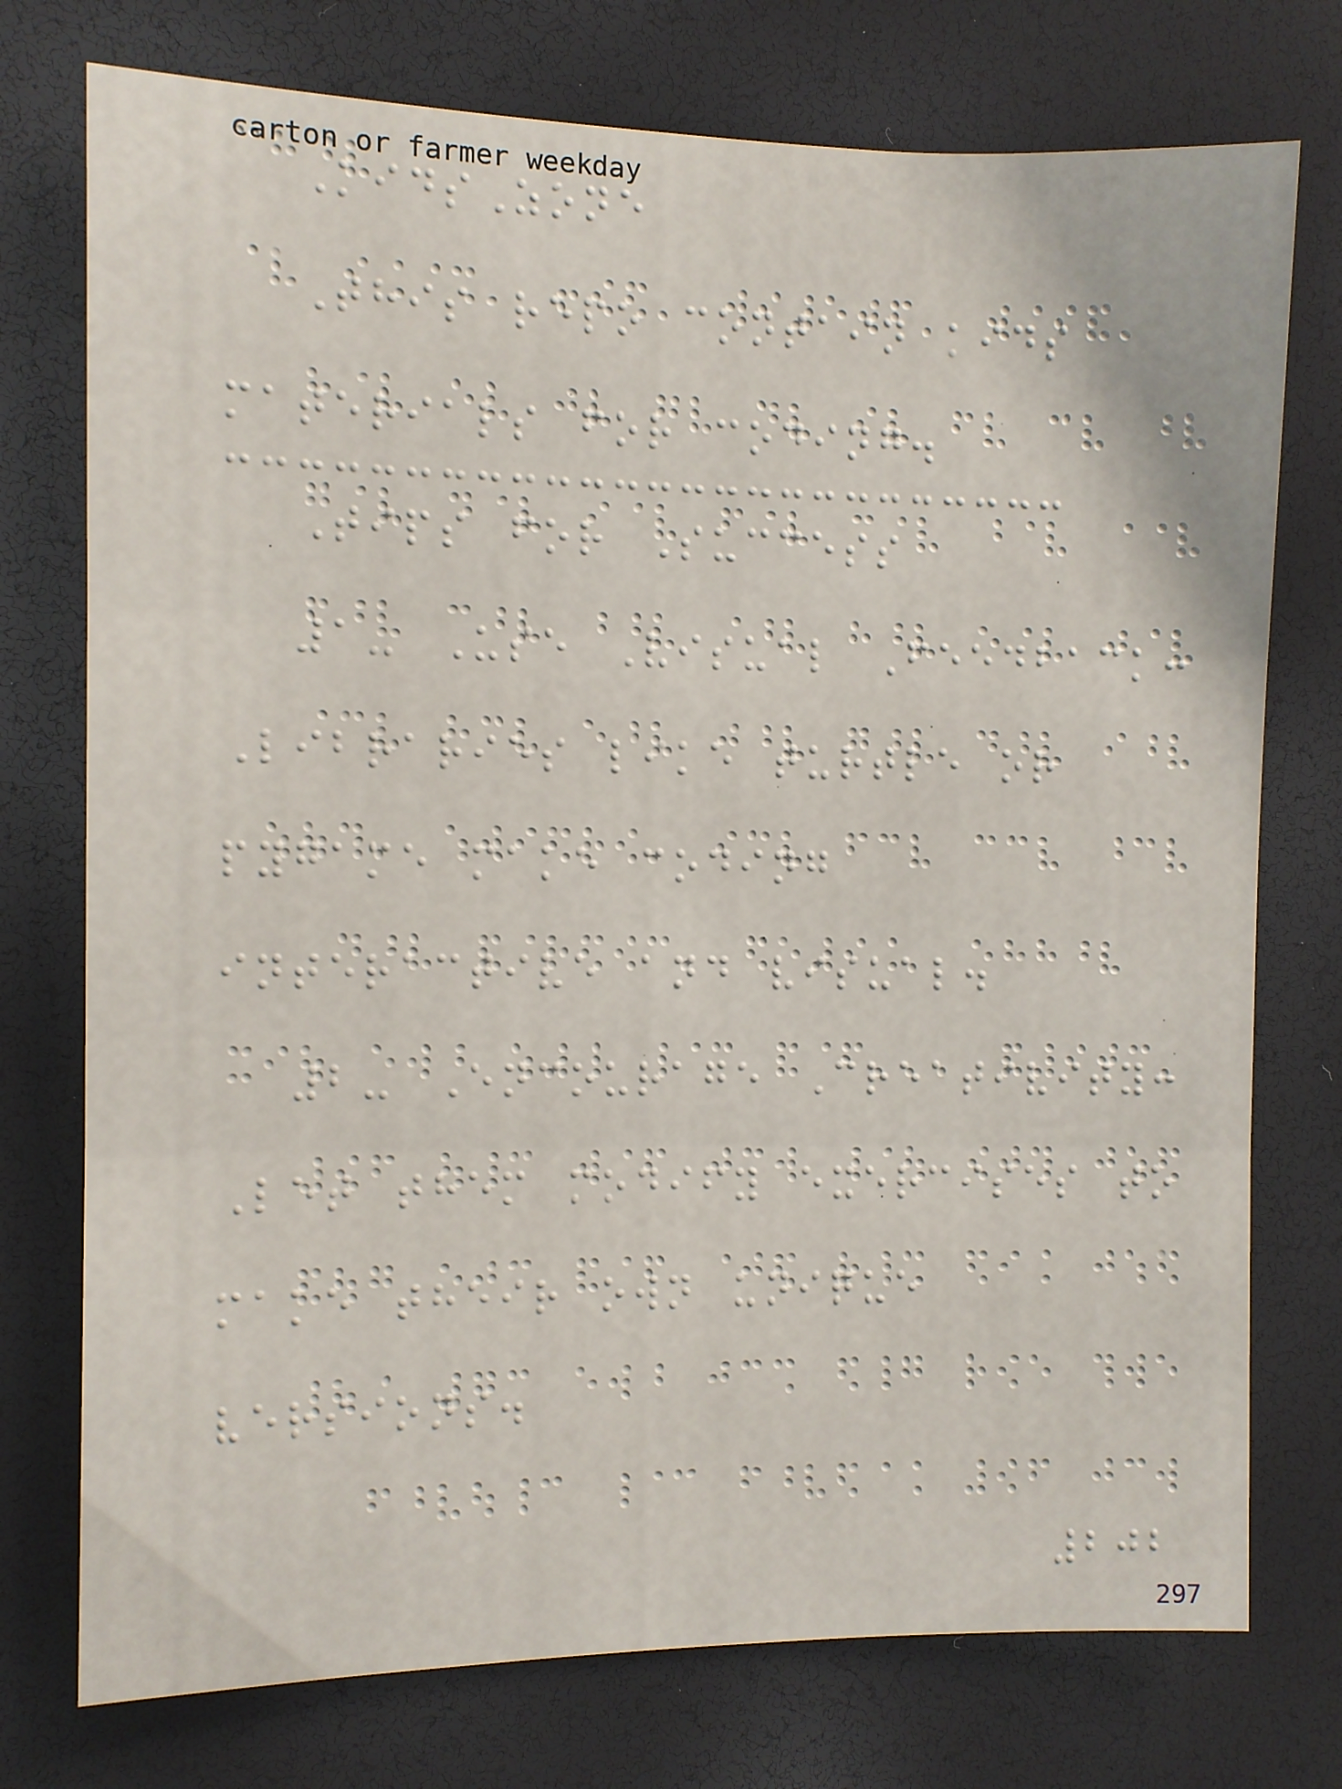KidsZone
This repo contain kids
materials for coding.
Tips for Success
1- Use Visual Feedback:
Libraries like turtle or
pygame make coding
interactive and visual.
2- Encourage Creativity:
Let them modify exercises to
make their own unique
versions.
202
